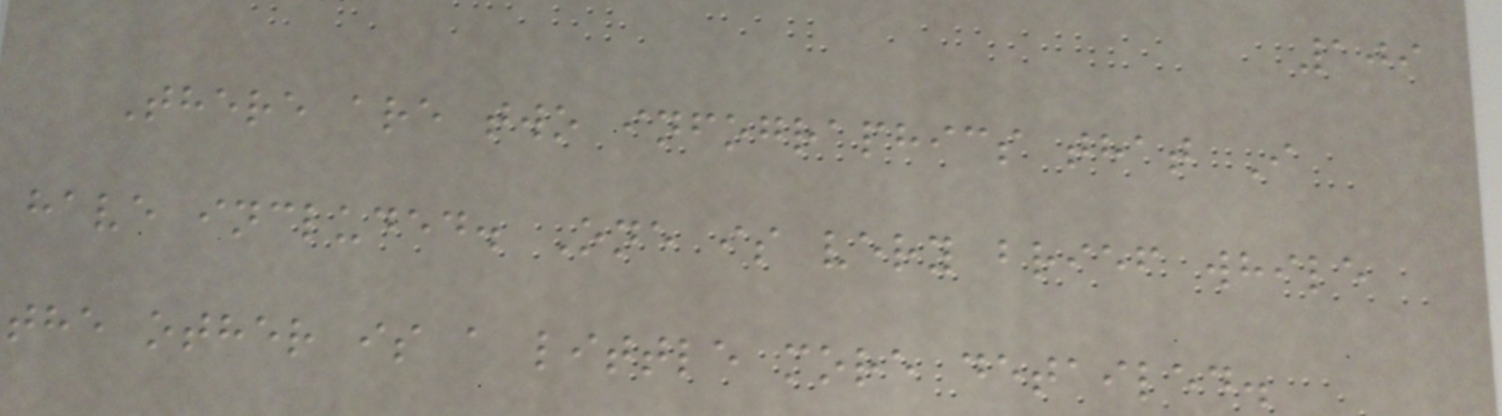109
There are two infographics that I
have included. One is very brief while
the other is a little more detailed.
